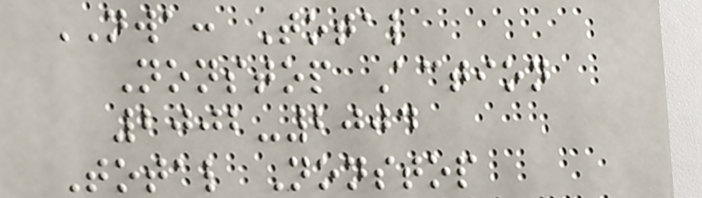NWA: Total
Nonstop Action
2002-2004
Total Nonstop
